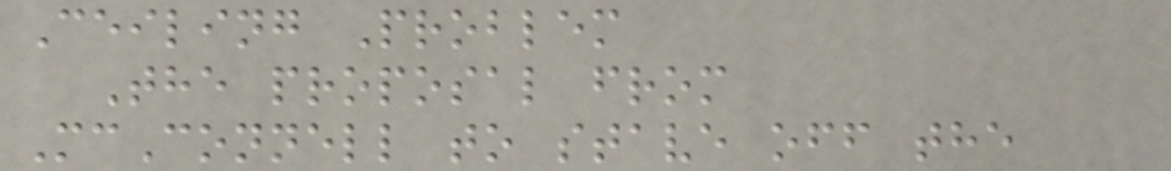Ceiling Problem
The proposal from
McConnell to stave off the
